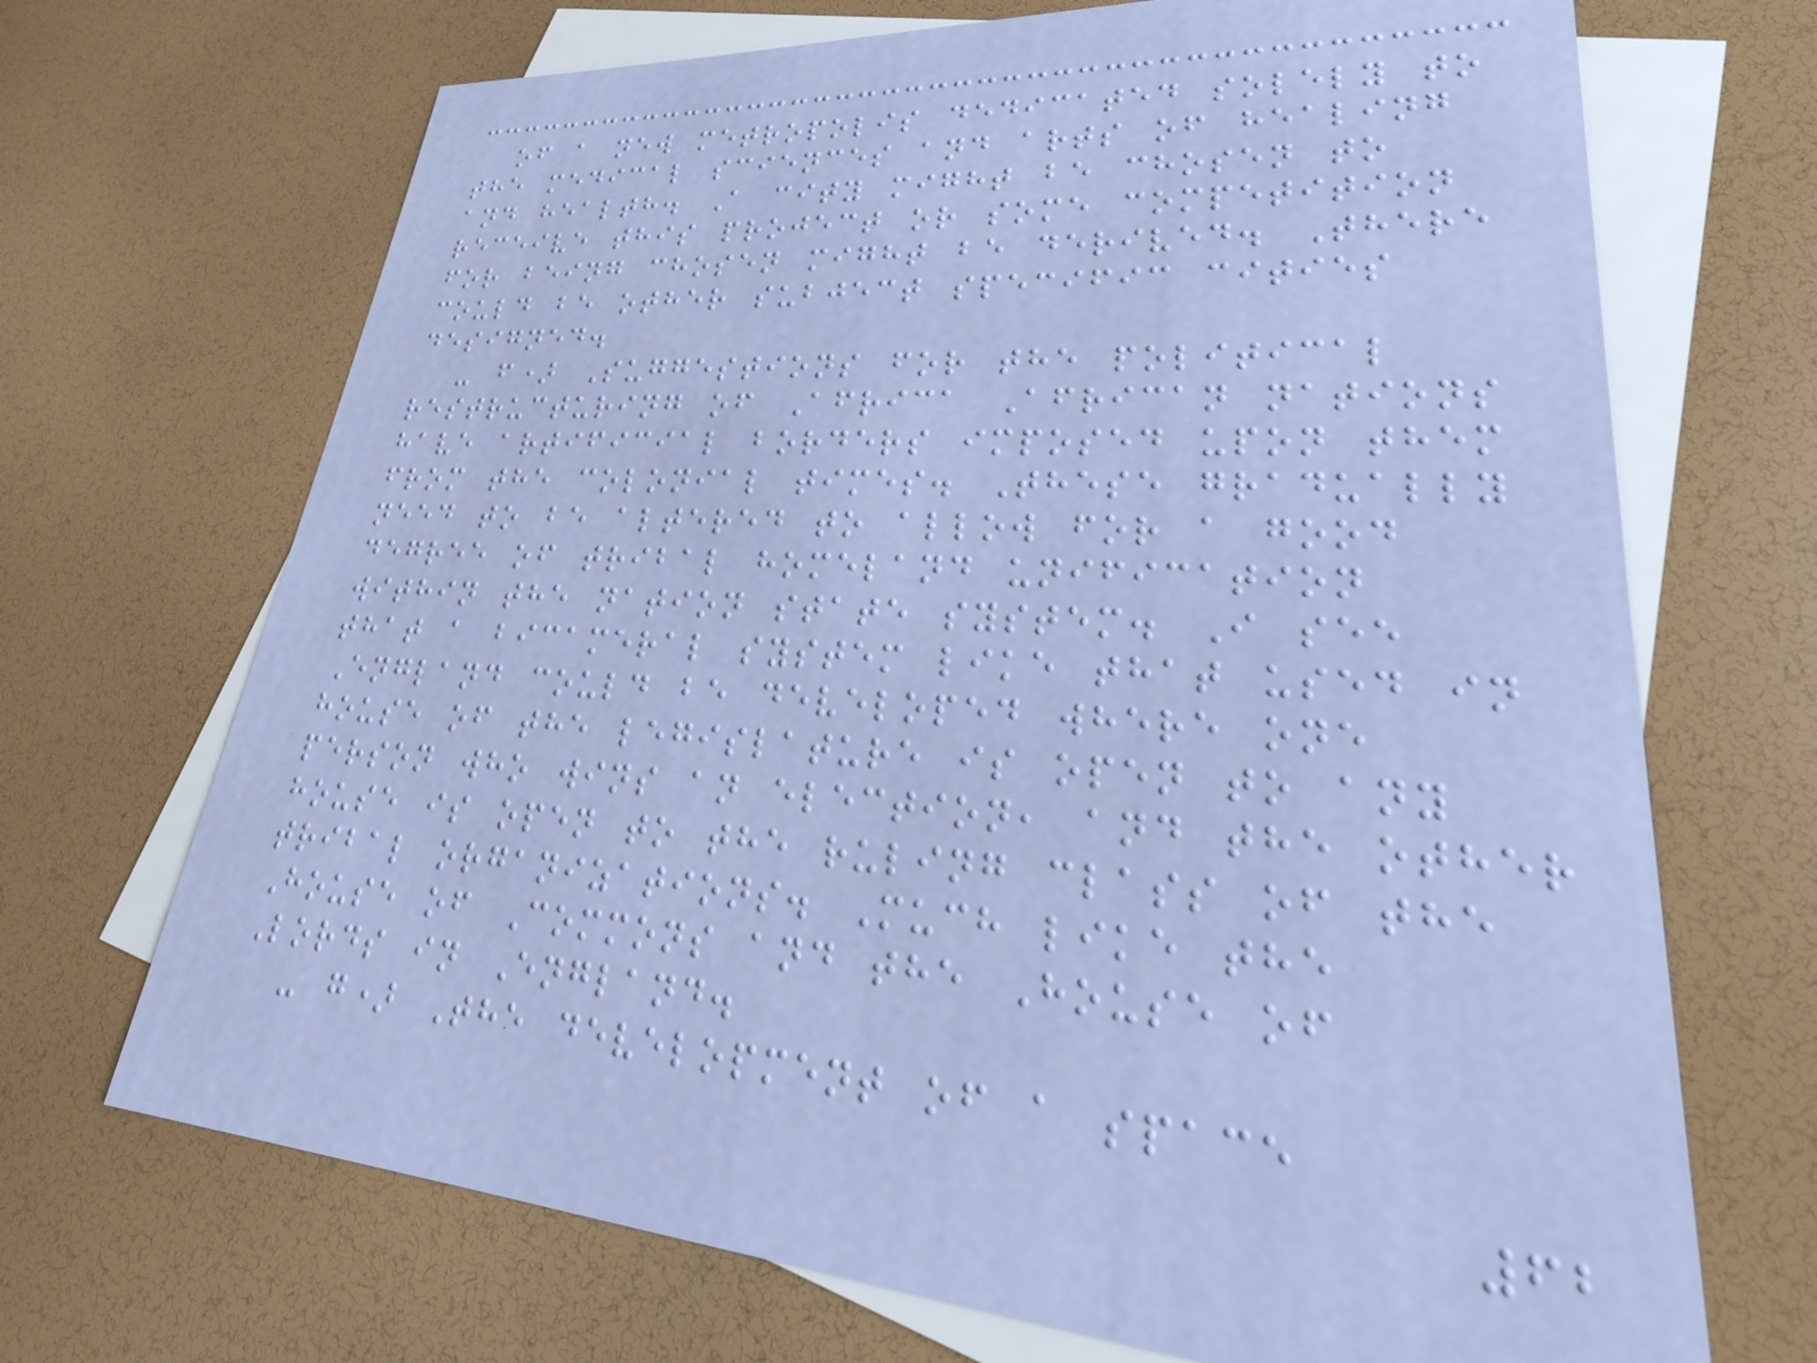of a new metropolis dedicated solely to
the medical sciences and arts of healing
and health. A city might be chosen to
receive this project or some competition
for being chosen might be derived. There
could be other subject specific cities
designed.
- f) Suggestions for the political
restructuring of Africa African nations
have artificial borders imposed upon them
from the colonial times. These gradually
need to be altered to allow for a good
degree of tribal homeland unification
within the nation state system. I see
that a bicameral system like that used in
England could be developed where one
house of the legislature is open to any
person who wins an election, and the other
house is open to the ruling class of the
tribal organizations. Much like the
House of Commons and the House of
Lords in England.
- g) The development of a space
62
